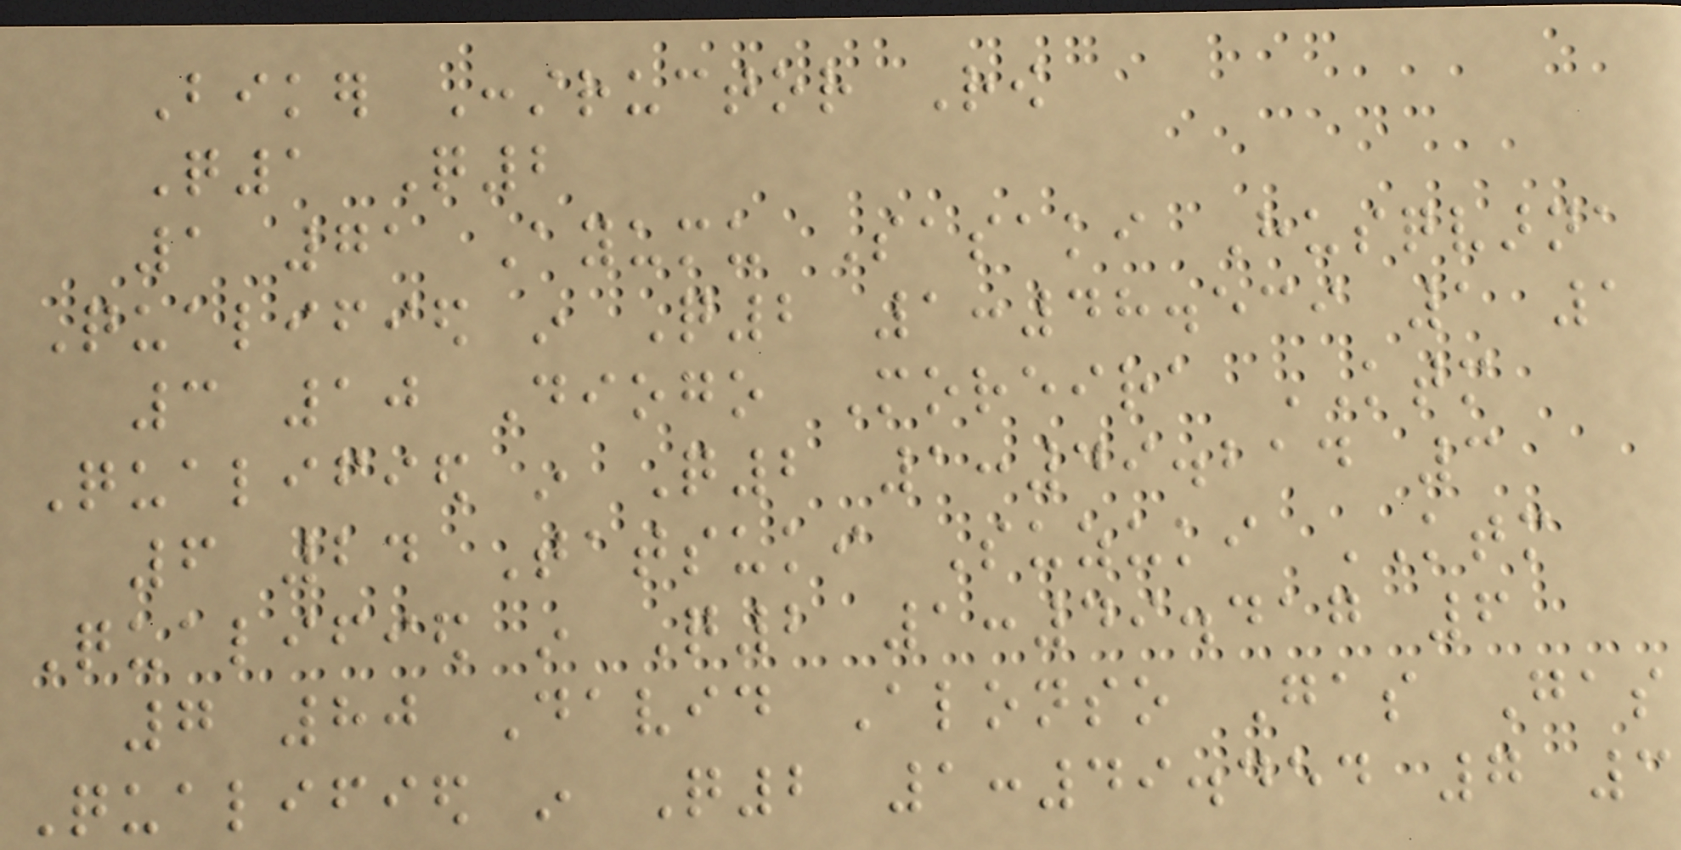Biker Constructor Row
Q1 Q2
1 71 Ayumu Sasaki Husqvarna
Qualified in Q2 1:48.539 1 1
3 10 Diogo Moreira KTM
Qualified in Q2 1:49.214 3
6 24 Tatsuki Suzuki KTM
Qualified in Q2 1:49.417 6
7 80 David Alonso Gas Gas
Qualified in Q2 1:49.454 7 3
